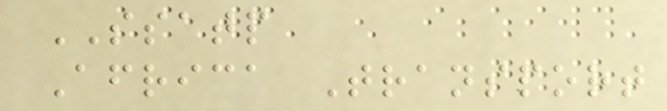SSATP
Africa Transport
